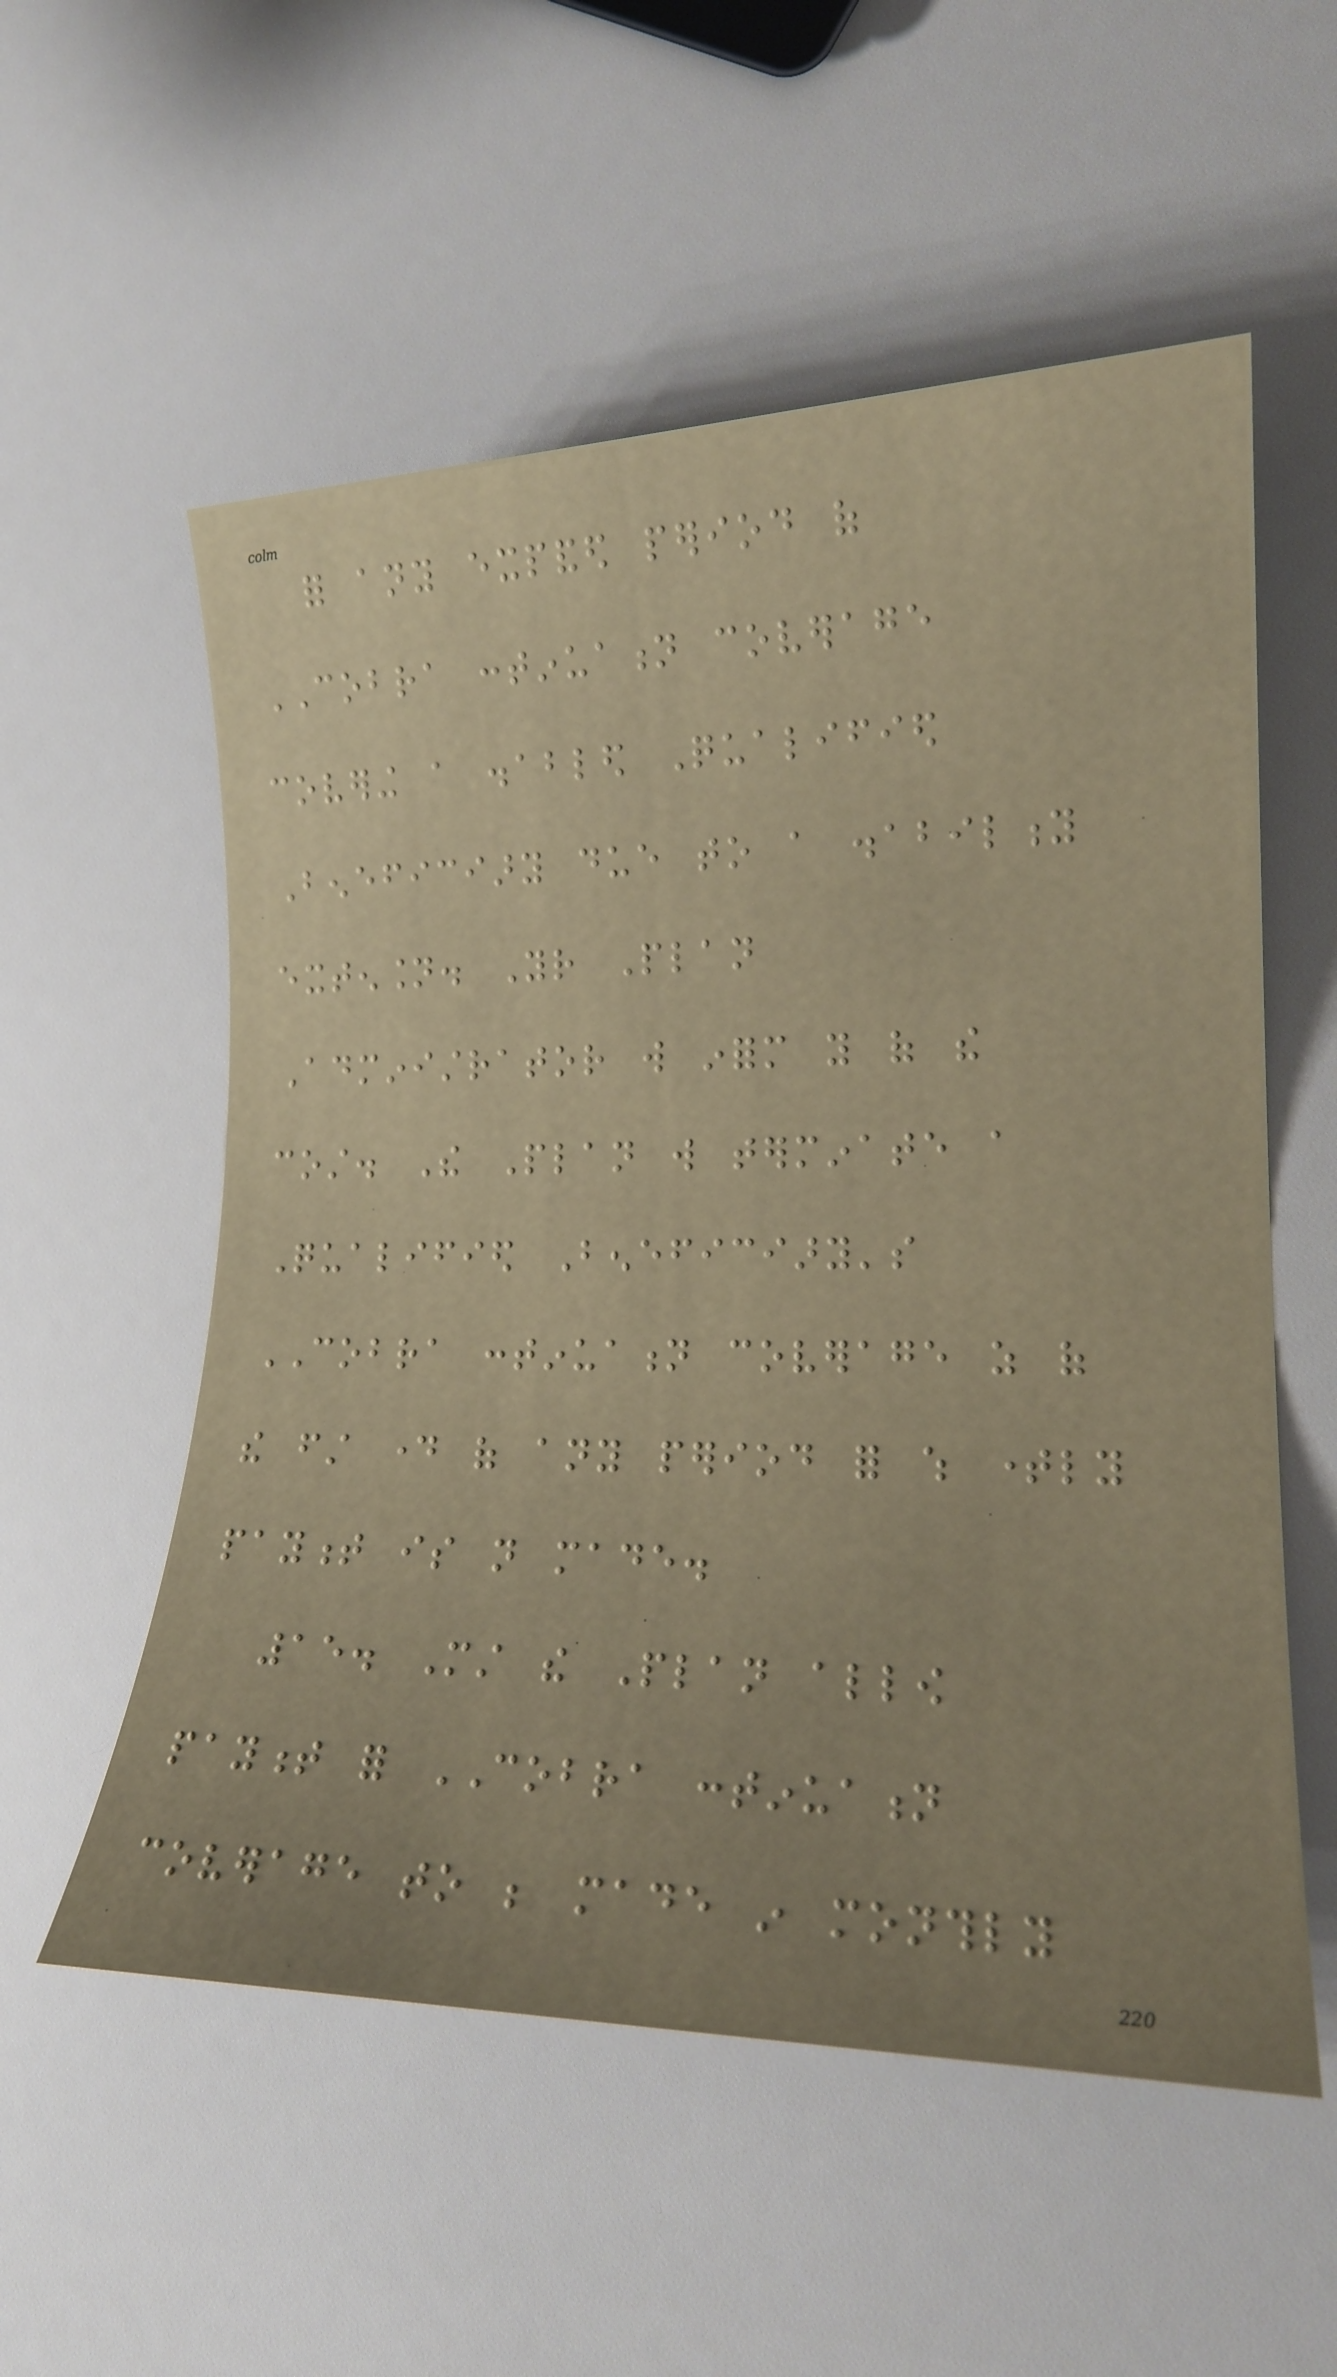for any expanded period of
COBRA continuation coverage
covering a disabled Qualified
Beneficiary due to a disability
extension. Your Plan
Administrator will inform you of the
cost. The Plan will terminate a
Qualified Beneficiary's
COBRA continuation coverage as of
the first day of any period for which timely
payment is not made.
15. Must the Plan allow
payment for COBRA continuation
coverage to be made in monthly
